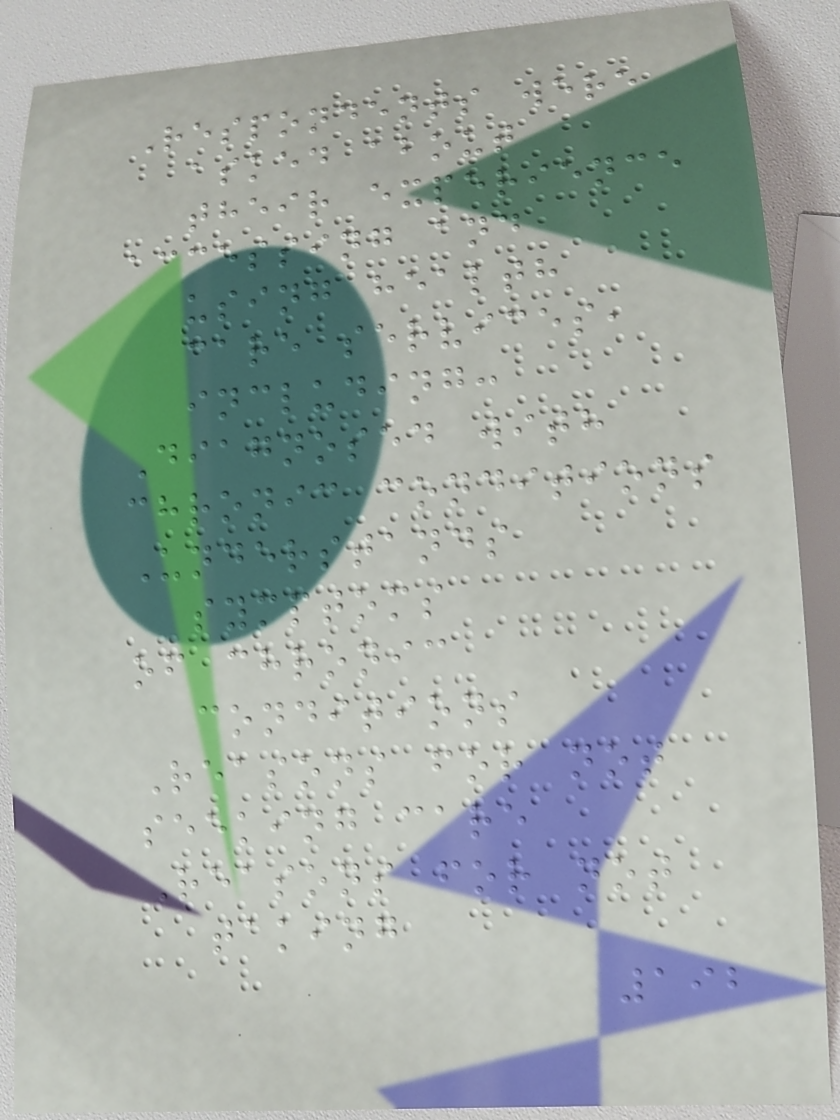Respondents were
asked about
their experience
accessing and
using health
care services,
including:
Diagnosed with
chronic conditions
Understands
symptoms
of chronic
conditions
Reasons for not
seeking care
Reasons for not
taking
192
